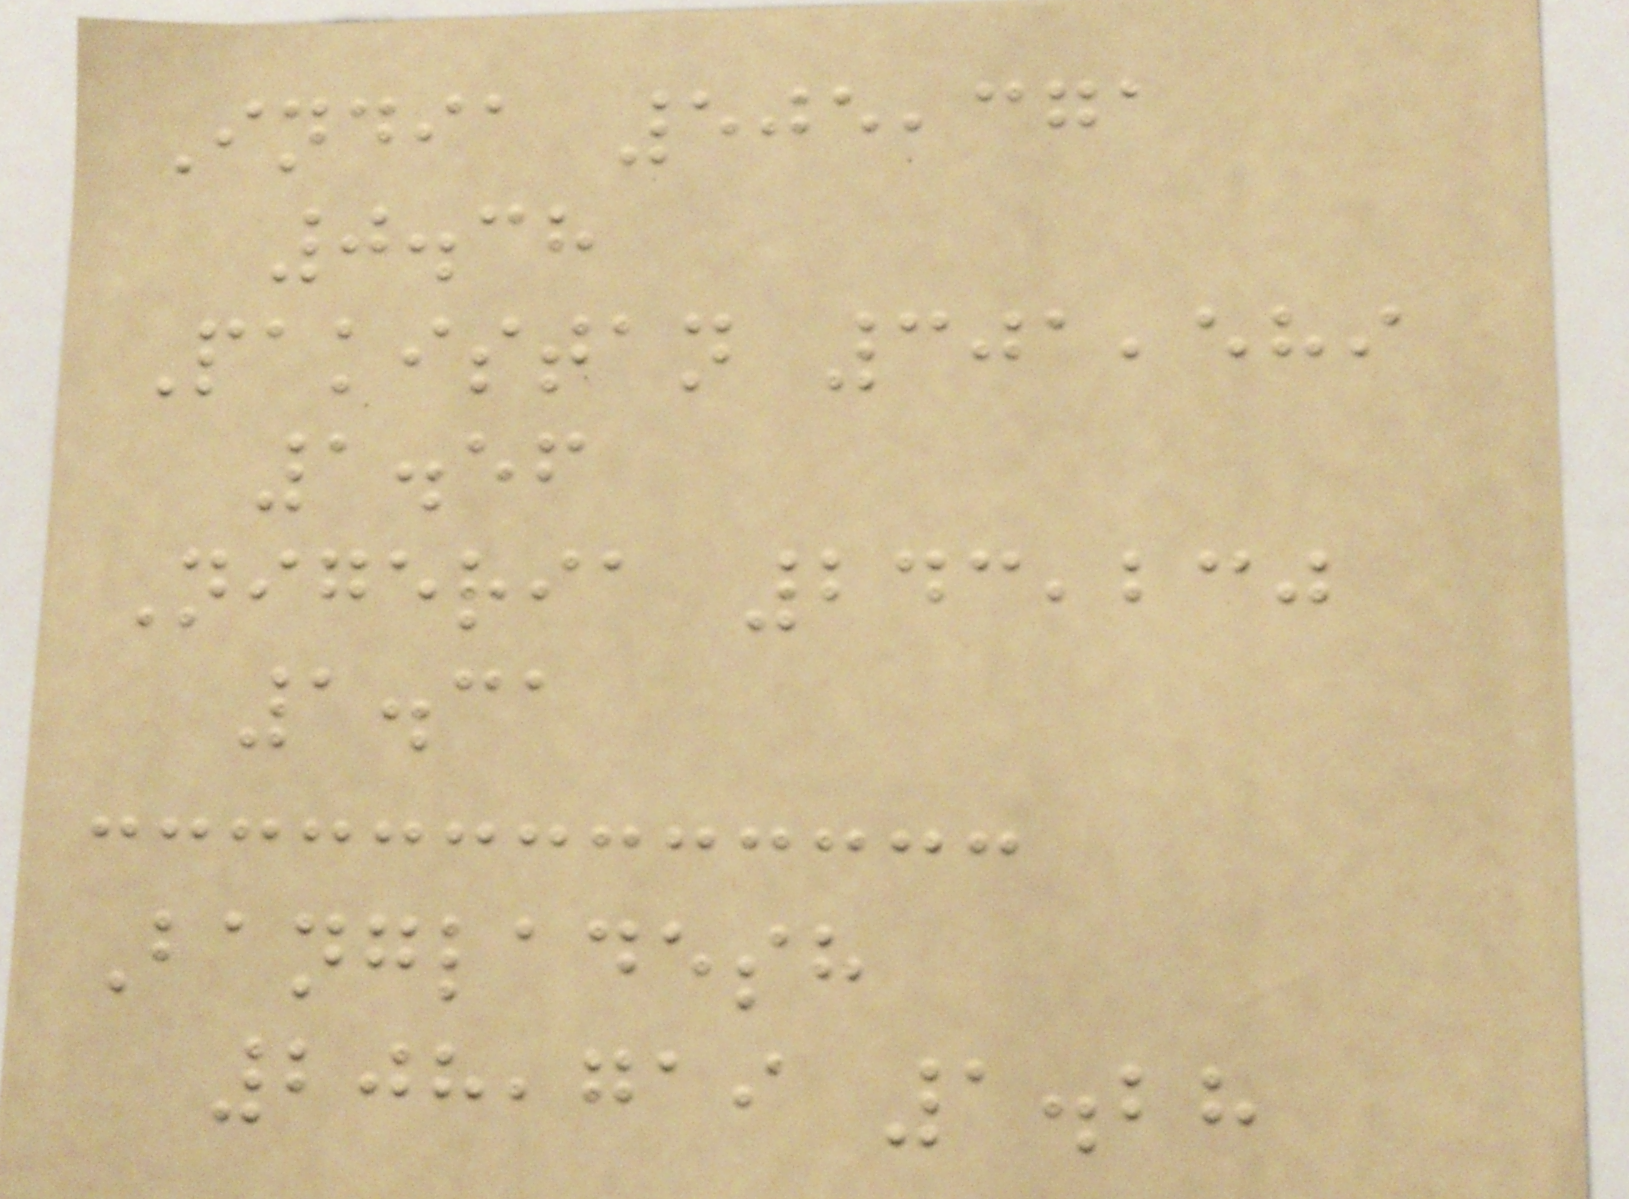India 505,371
0.38
Pakistan 301,589
1.56
Nigeria 243,230
1.31
Bangladesh
208,719 1.28
